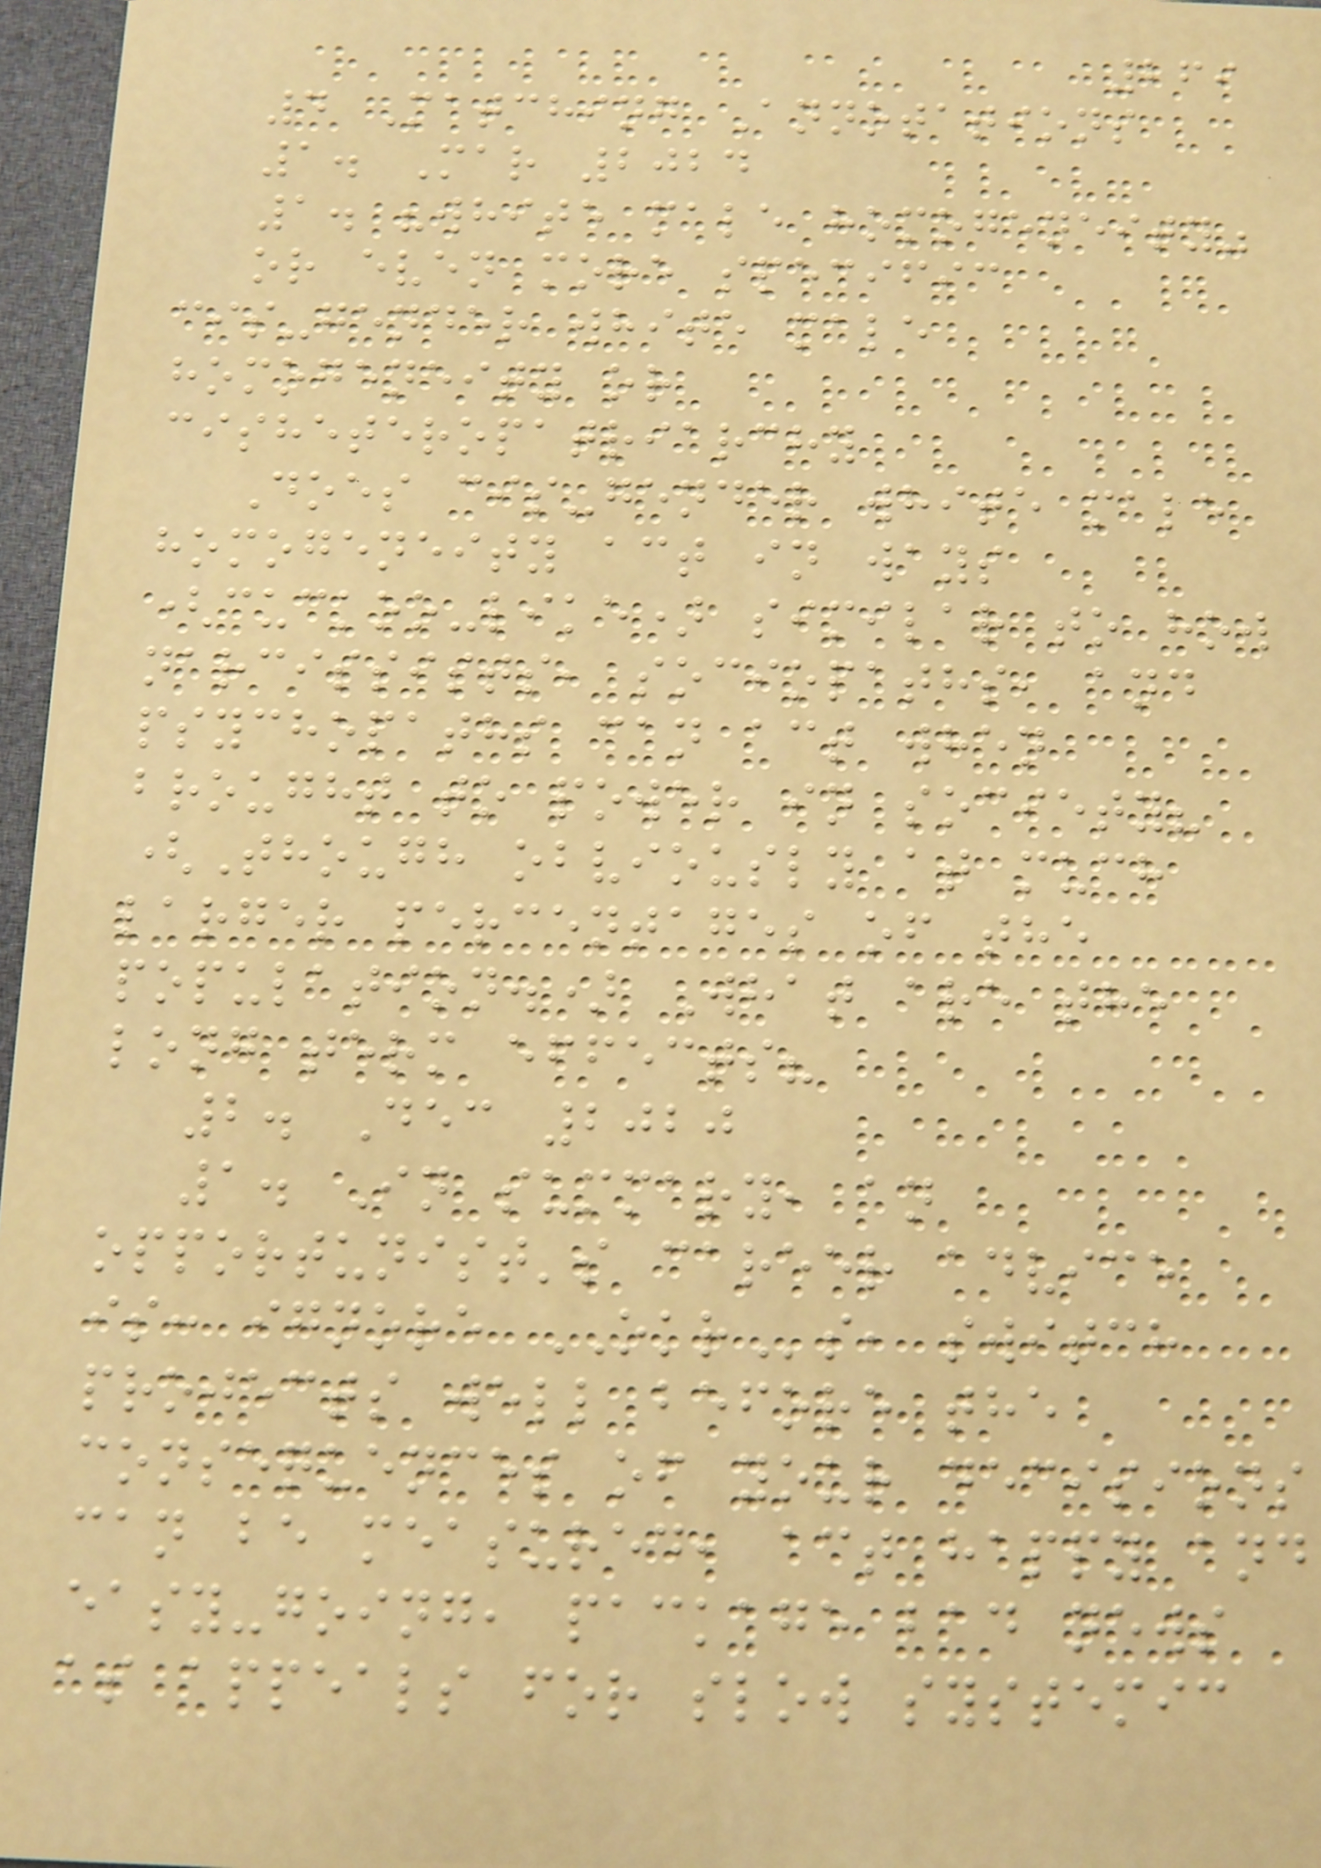269
4 Matching Annotations
1. Mar 2024
1. "white male homogeneity"
or even more specific
cis-gender white male
homogeneity or
cisheteropatriarchy
Does cis-gender white male
homogeneity act in ways
(cuckoo-like) similar to how
narcissists, sociopaths, and
psychopaths can act when
brought to power in society?
(Though obviously at much
larger percentages of the
population.) What are the
long term effects?
2. Dec 2020
1. In summary, an
opportunist's career advice
is: ignore OKRs, switch
projects well before the
consequences of your decisions
can be measured, act happy and
easy-going, package bad news
as appeals for slow systemic
